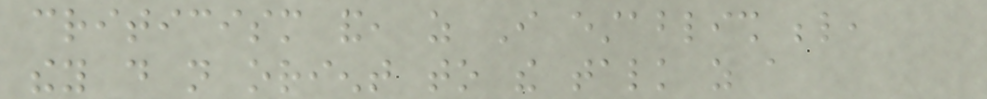criticism and, as I establish below,
they do not orient to the talk as a
